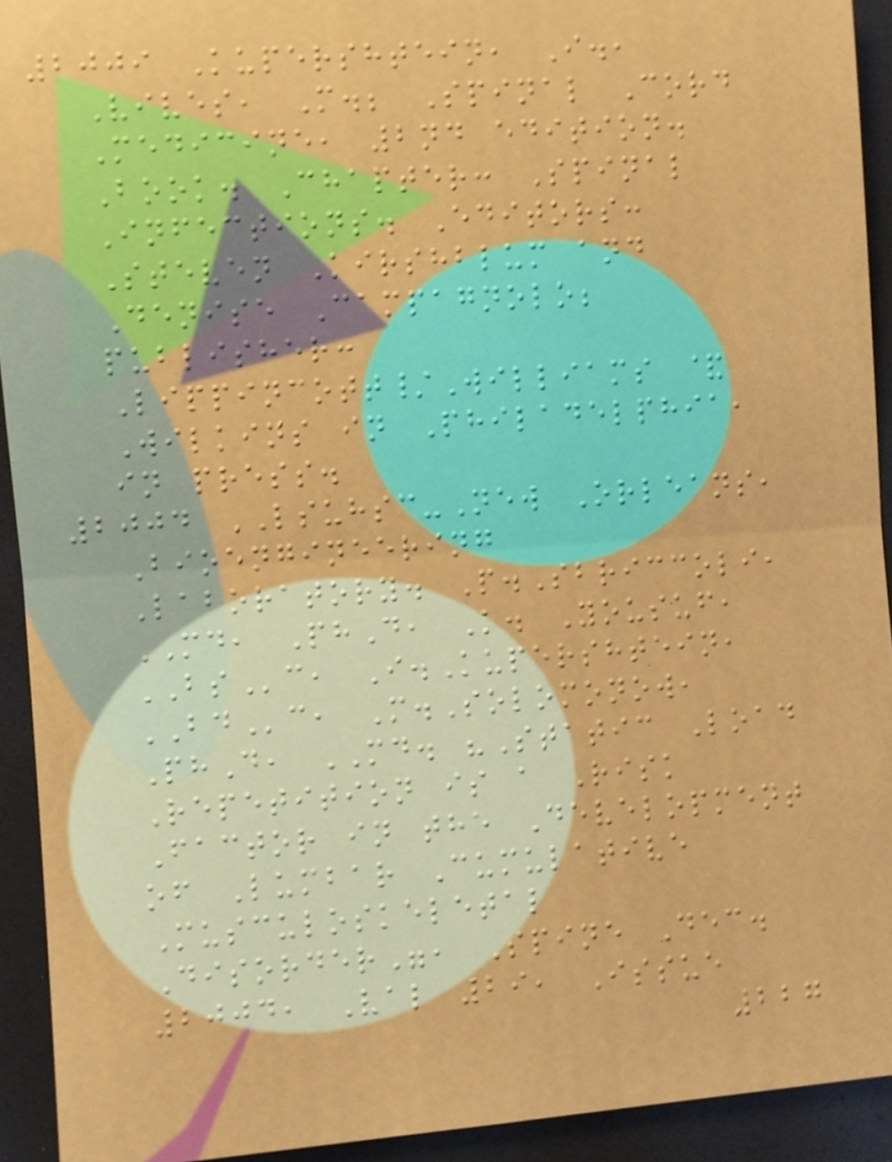2009 Kupershtein, I.,
Vives, M.; Spinal Cord
Medicine, 2nd edition.
Book. Chapter: Spinal
Infections. Editors:
Steven Kirshblum and
Denise Campagnolo;
publisher:
Lippincott/Williams &
Wilkins in Philadelphia,
in press.
2004 LSUHSC-New Orleans,
Bioengineering
Laboratory. P.Sbriccoli,
MD, PhD, K. Yousuf,
BSc, I.Kupershtein,
BDc, M.Solomonow,
PhD, MD. "Static Load
Repetition is a Risk
Factor in the Development
of Lumbar Cumulative
Musculoskeletal
Disorder", Spine Dec.
2004, Val 29, Issue
227
